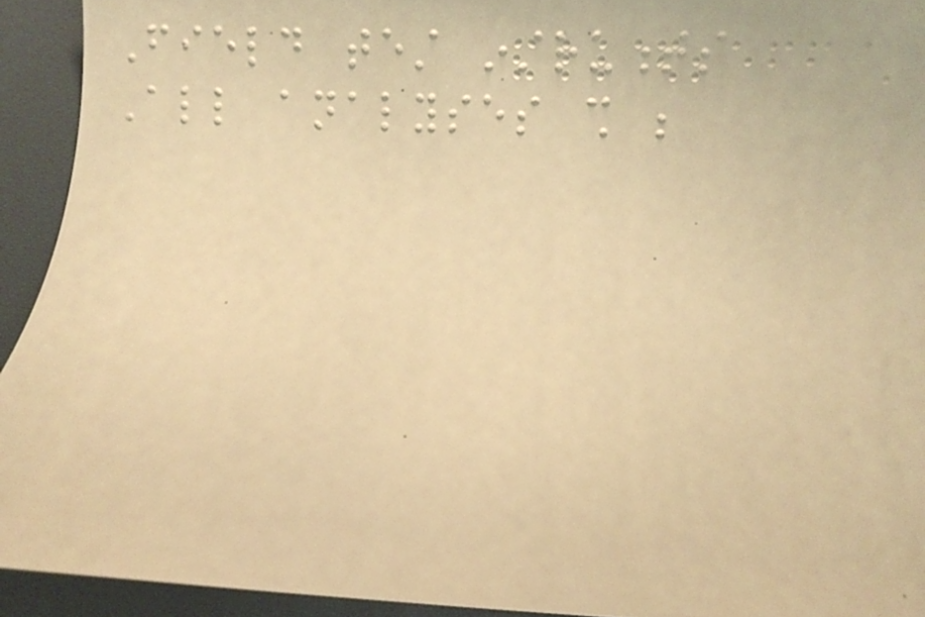Field test instruments
All analyses shall be
